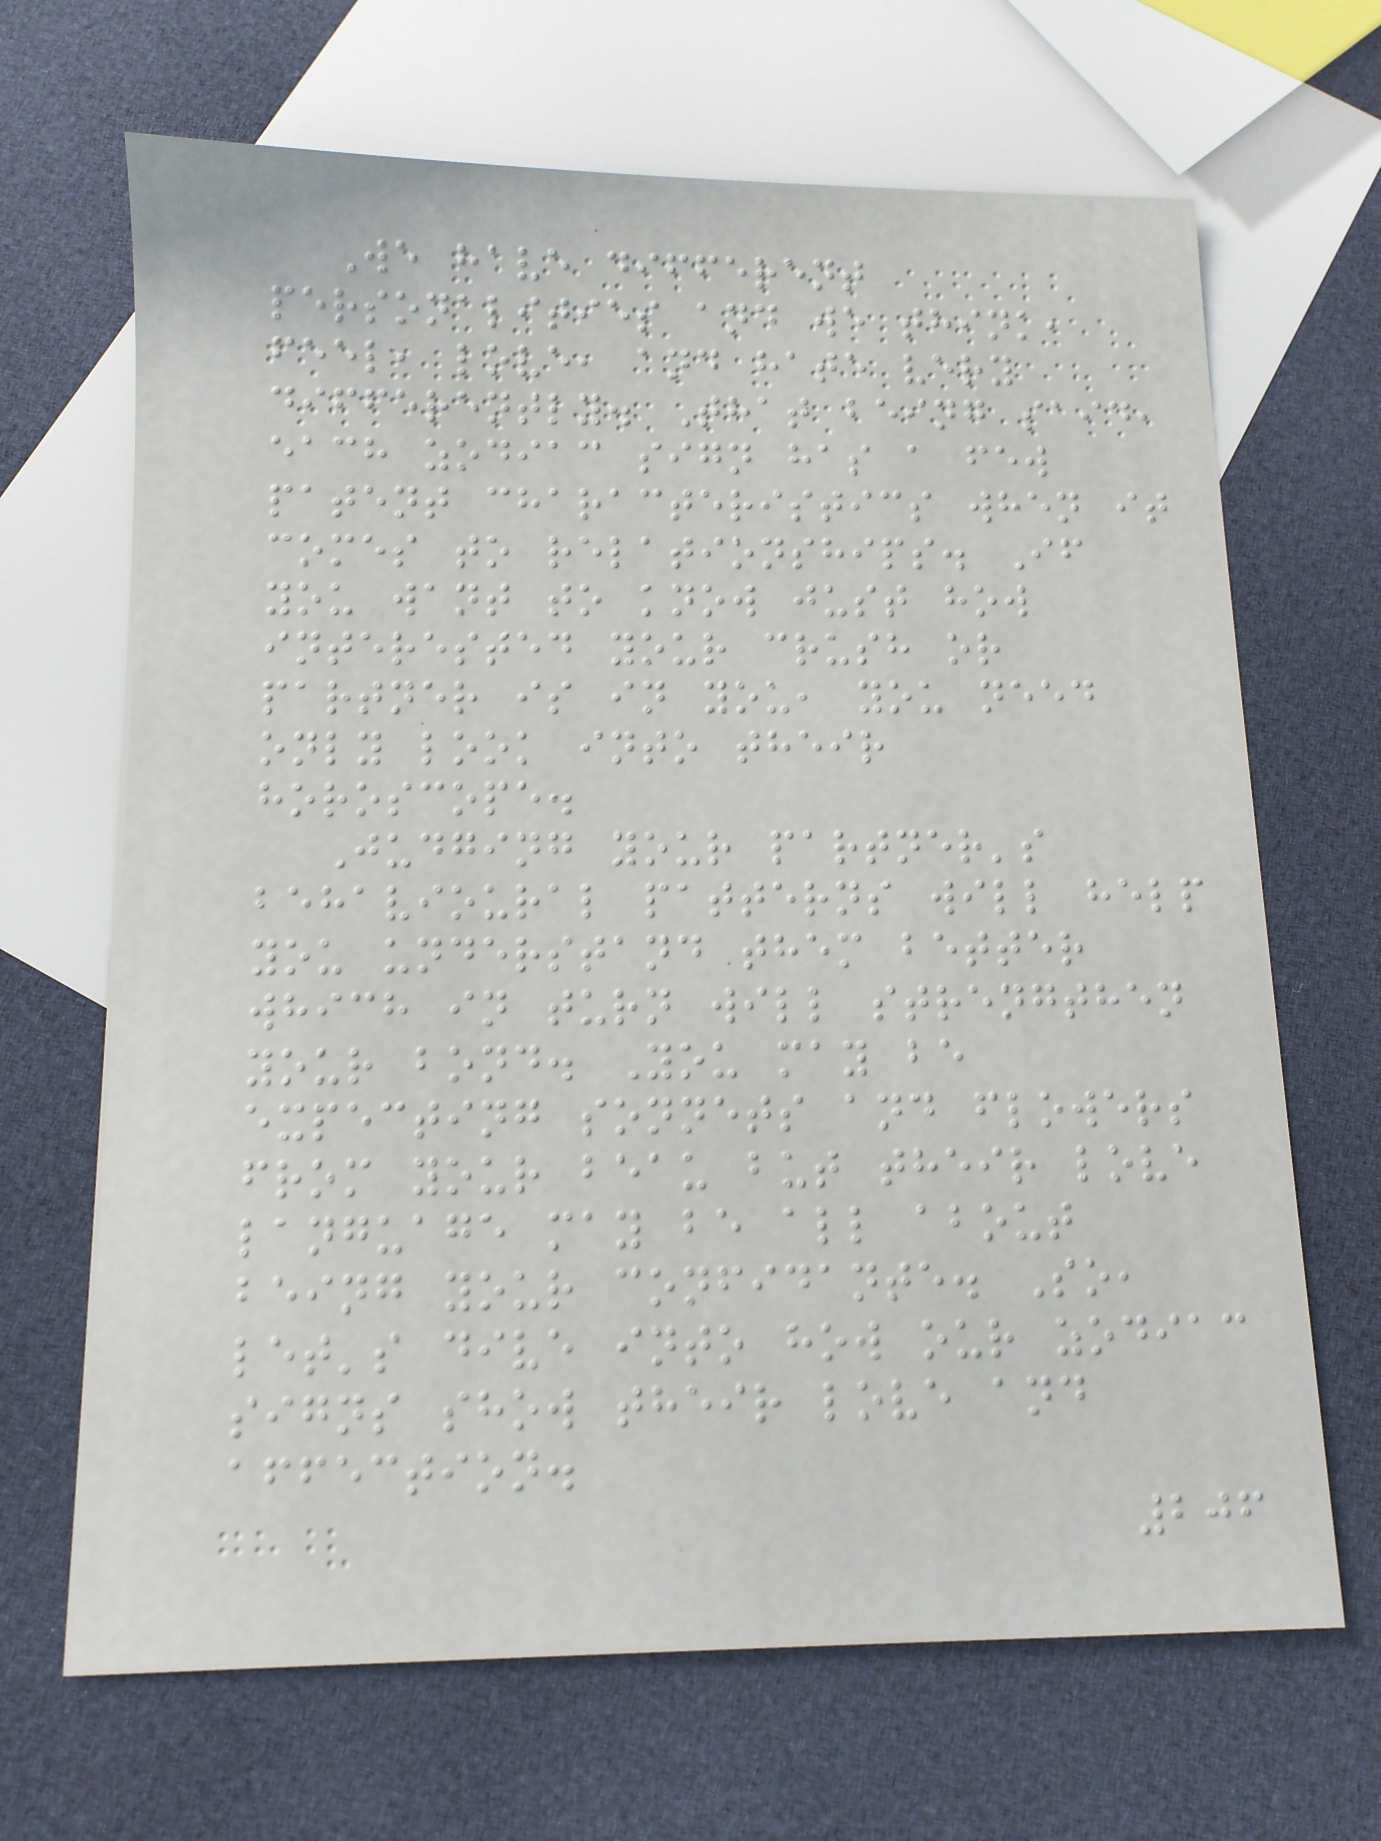We have different
personalities and we think,
feel, love, and hate very
differently. That being said,
each zodiac sign has a few
patent characteristics when it
comes to relationships. If
you want to know just how
interested your crush or
partner is in you, you need
only look into their
horoscope.
Judging your partner's
behavioural patterns will help
you understand them better
which in turn will strengthen
your bond. You may be
expecting sonnets and flowers
from your beau but their love
language may be all about
being your confidante. So,
let's dive into how our zodiac
signs show their love and
affection.
206
